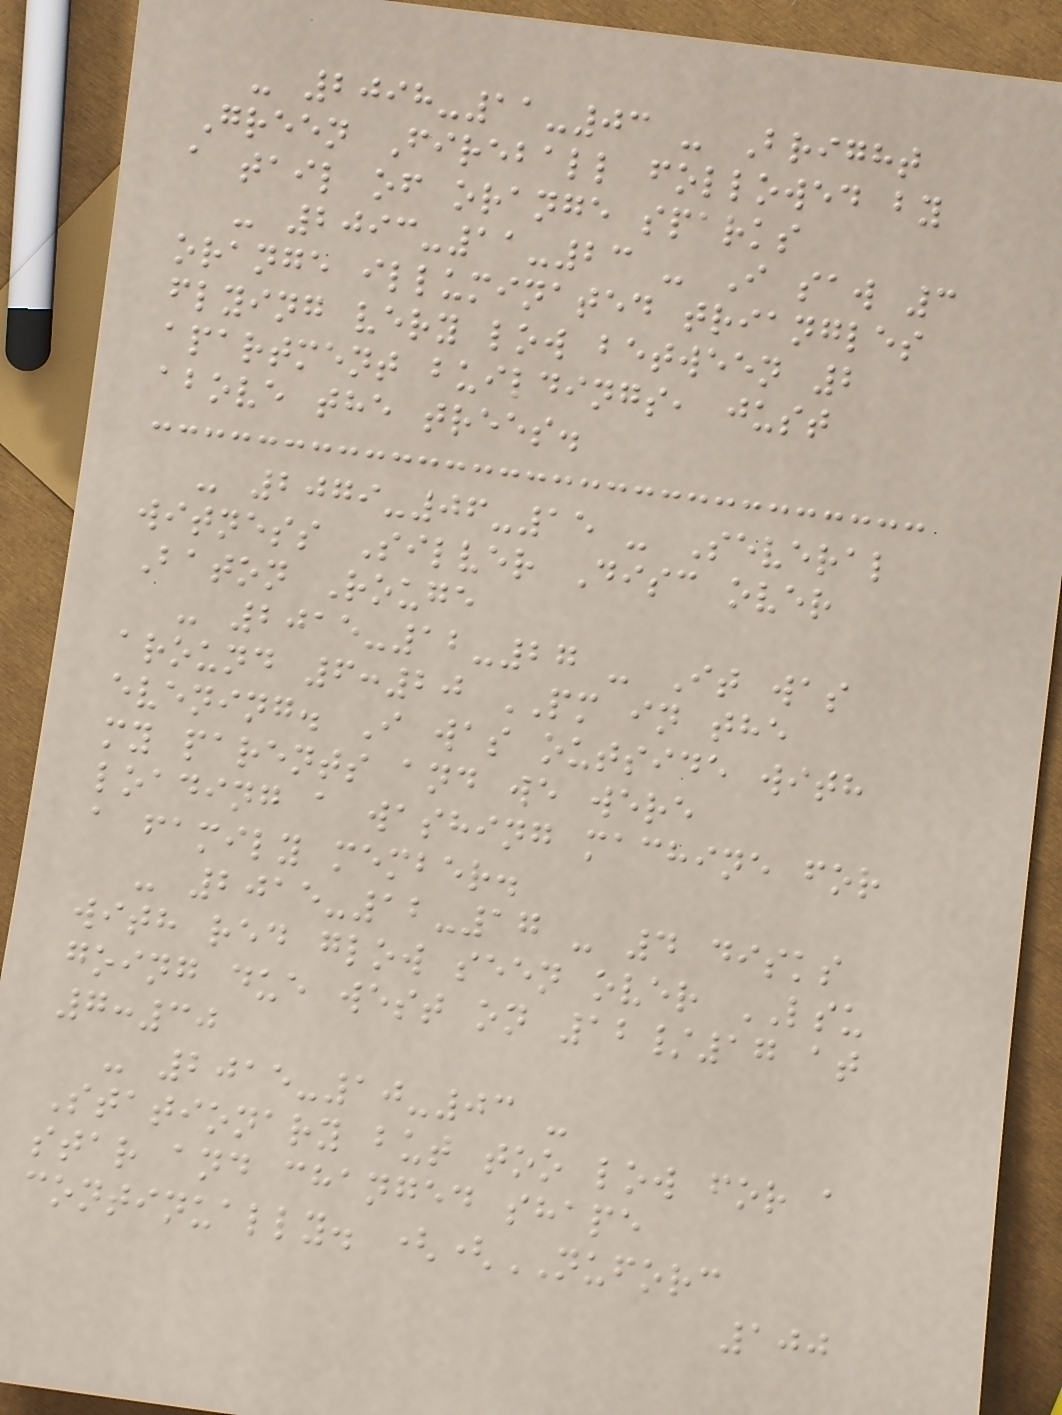- 2098-11-03 - Bright
Green Fireball followed by
a tail of orange sparks
- 2093-11-23 - I saw 3
orange illuminated triangles
flying very low between 2
apartment buildings, just
above the trees.
- 2079-06-15 - Several
witness Silver Disc over
Baton Rouge
- 2015-12-27 - It was
around 6:20 PM in the
evening. I was outside with
my parents and we were
loading a washing machine for
a family member.
- 2015-12-17 - 4 disks
with red glow seen over LSU
going due west on 12/17 at
7:30
- 2015-10-03 -
Stationary but too low for a
star and changed shape
continually. ((NUFORC
100
